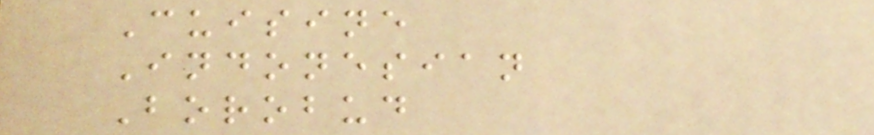Cuisine
Indonesian
Borobud
